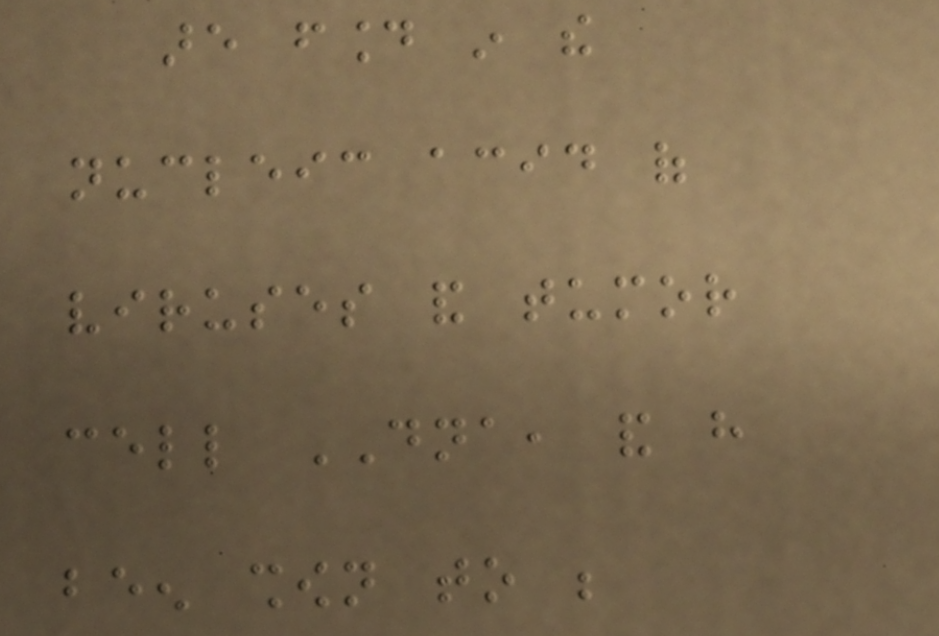are found in the
nucleic acid of
viruses and tumor
cell DNA, and have
been shown to be
